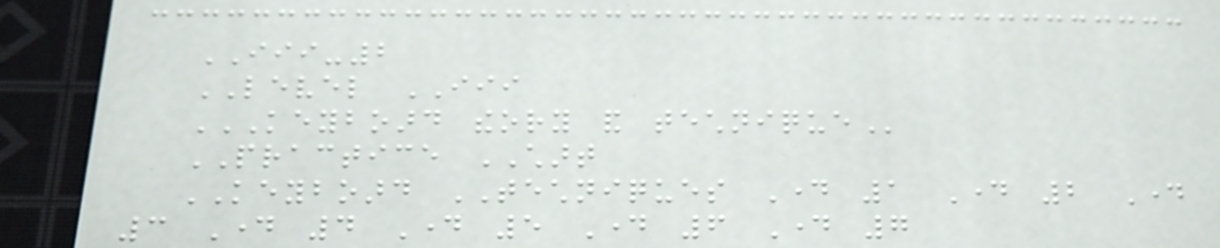III-2
LEVEL III
KEYBOARD THEORY AND TECHNIQUE
PRACTICE CHART
KEYBOARD TECHNIQUES Day 1 Day 2 Day
3 Day 4 Day 5 Day 6 Day 7
